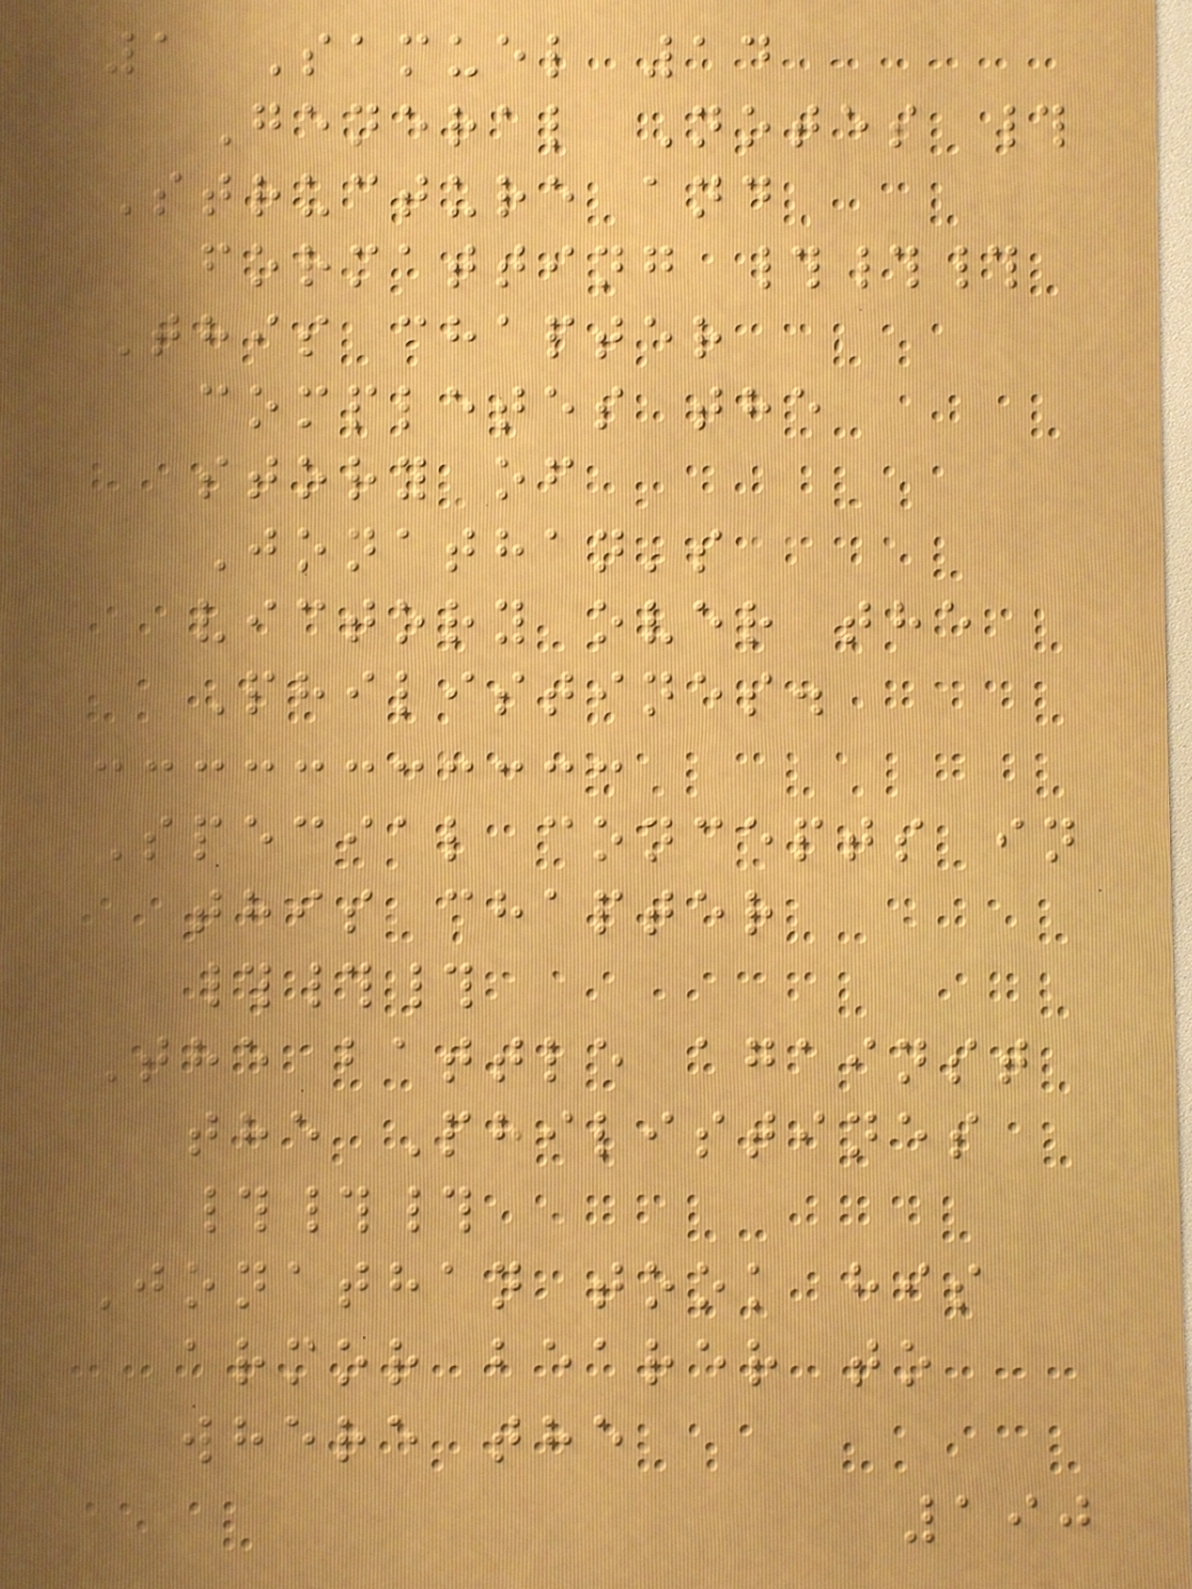1 Samuel 14
General Notes #
Structure and
formatting ###
This chapter
completes the
story of
Jonathan's
victory over the
Philistines.
Special concepts in
this chapter
###
The battle against
the Philistines
###
Jonathan took his
armor bearer to
where the
190
